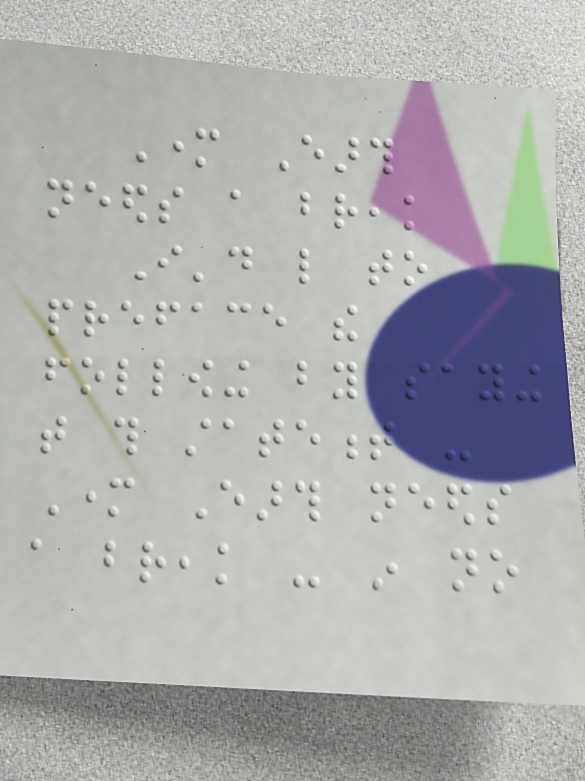Mother Earth
needs a break
I'd like to
preface the
following by saying
that this statement -
Mother Earth needs
a break - in no
